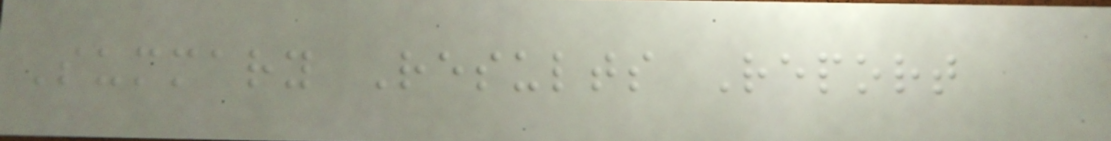Summary Results Report
